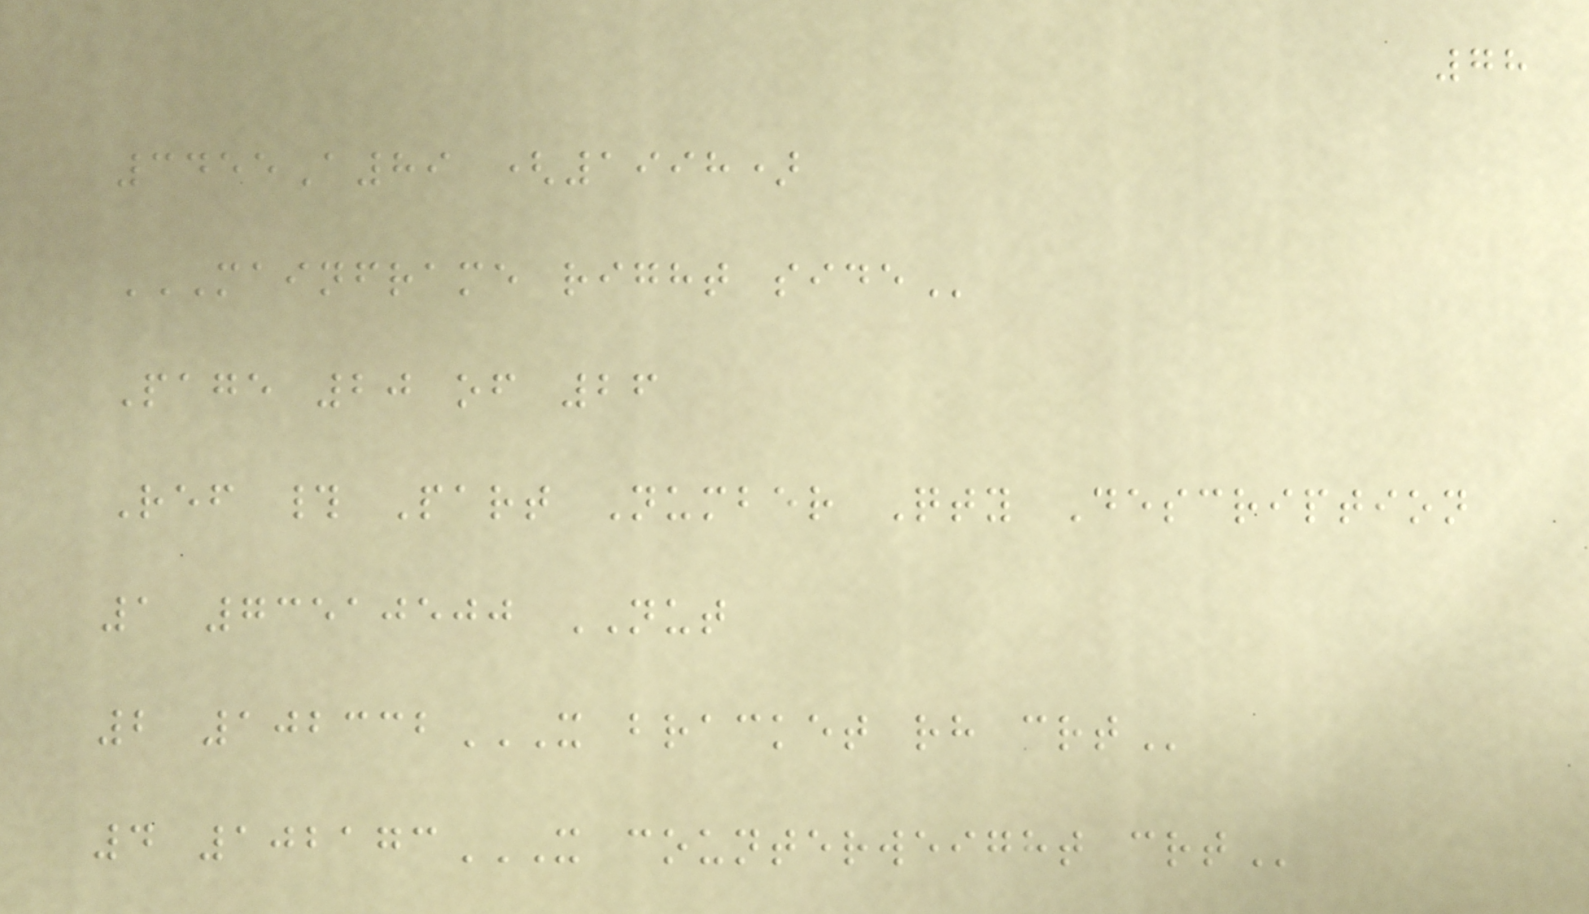78
3455A89 (1998)
MAINFRAME RIGHT SIDE
Page 20 of 26
Ref # Part Number Qty Description
1 73510500 NUT
2 102332X BRACKET RH CRT
4 102173X COUNTERWEIGHT CRT
